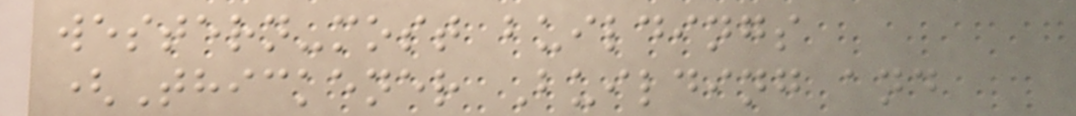western-most buildings
(Thickener Building and
